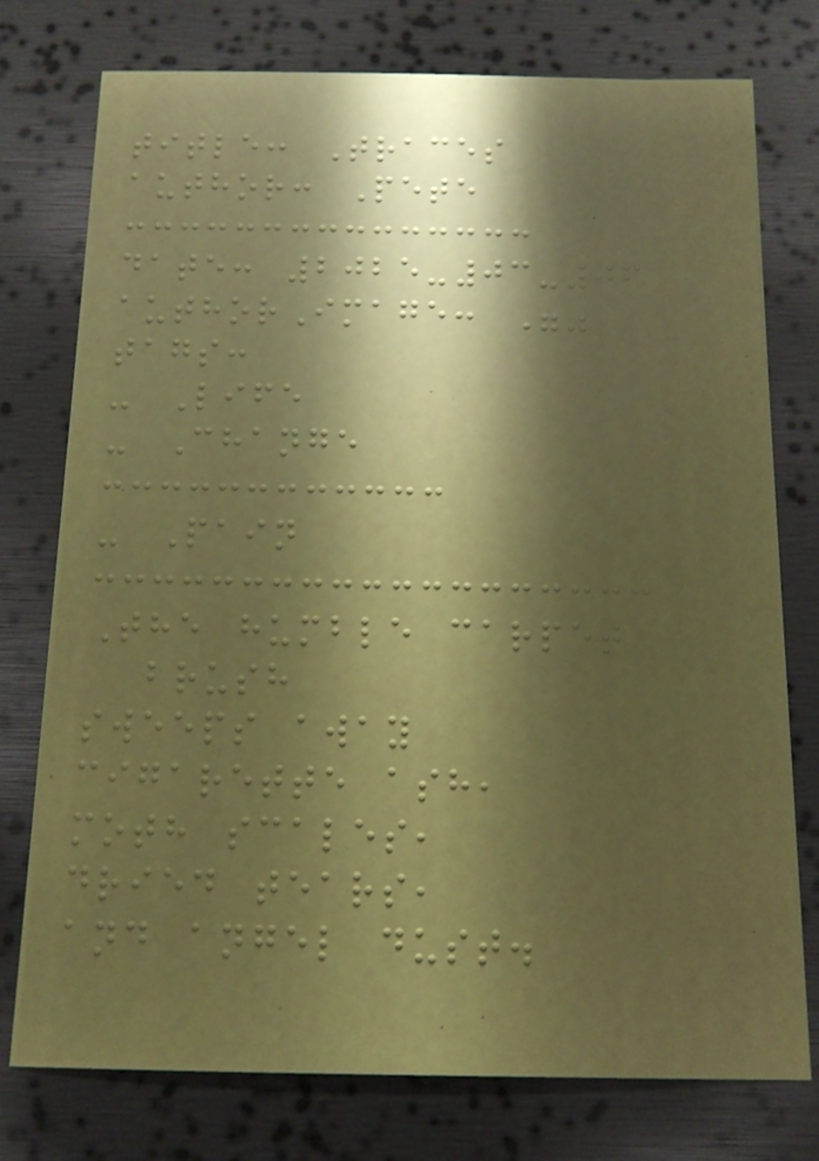title: Traces
author: Pete
date: 2025-03-06
authorImage: ""
tags:
- Life
- Change
- Pain
The humble carpet
brush
sweeps away
cigarette ash,
moth scales,
dried tears,
and angel dust.
